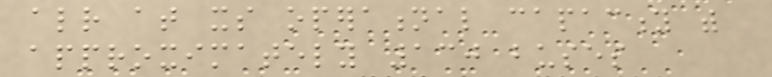already at its operational capacity with
approximately 130 buses
